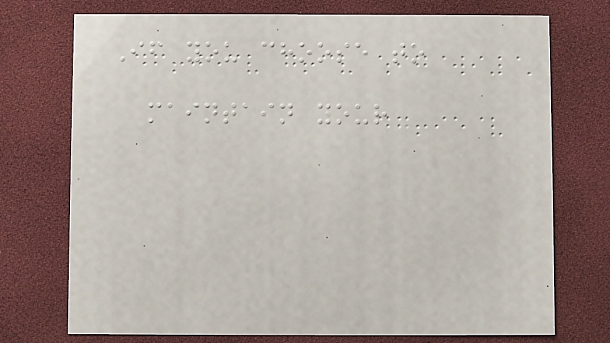If you choose to
maintain your
